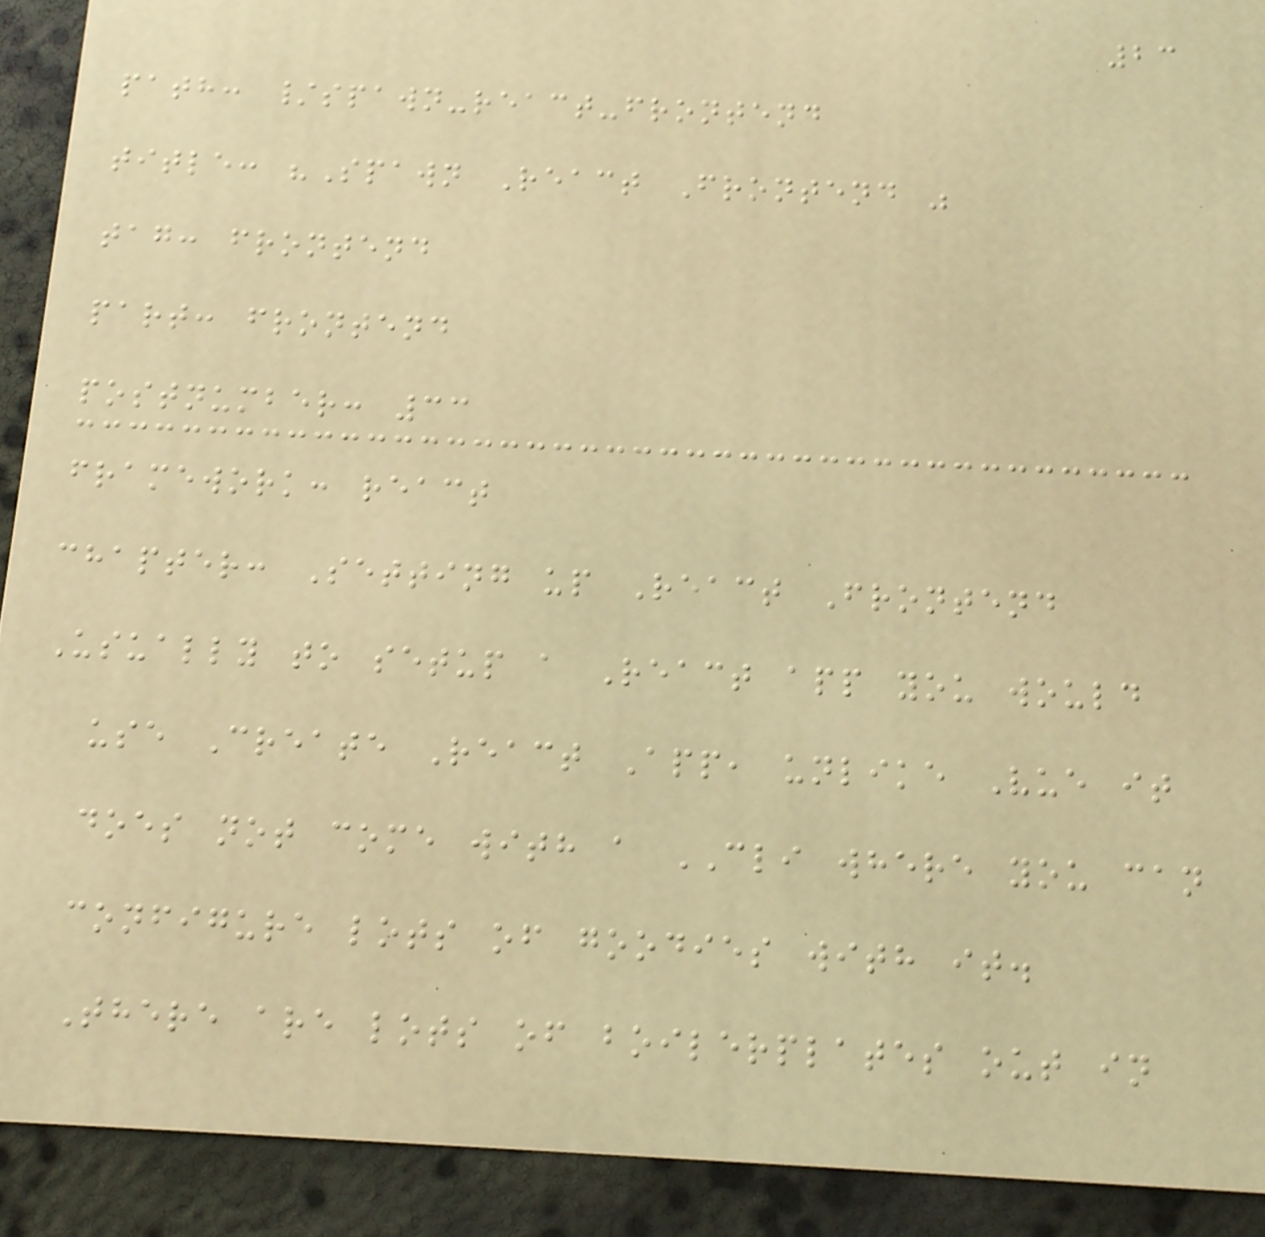23
path: /spawn-react-frontend
title: "Spawn React Frontend "
tag: frontend
part: frontend
postnumber: 33
framework: react
chapter: Setting up React Frontend
Usually to setup a React app you would
use Create React App, unlike Vue it
does not come with a CLI where you can
configure lots of goodies with it.
There are lots of boilerplates out in
